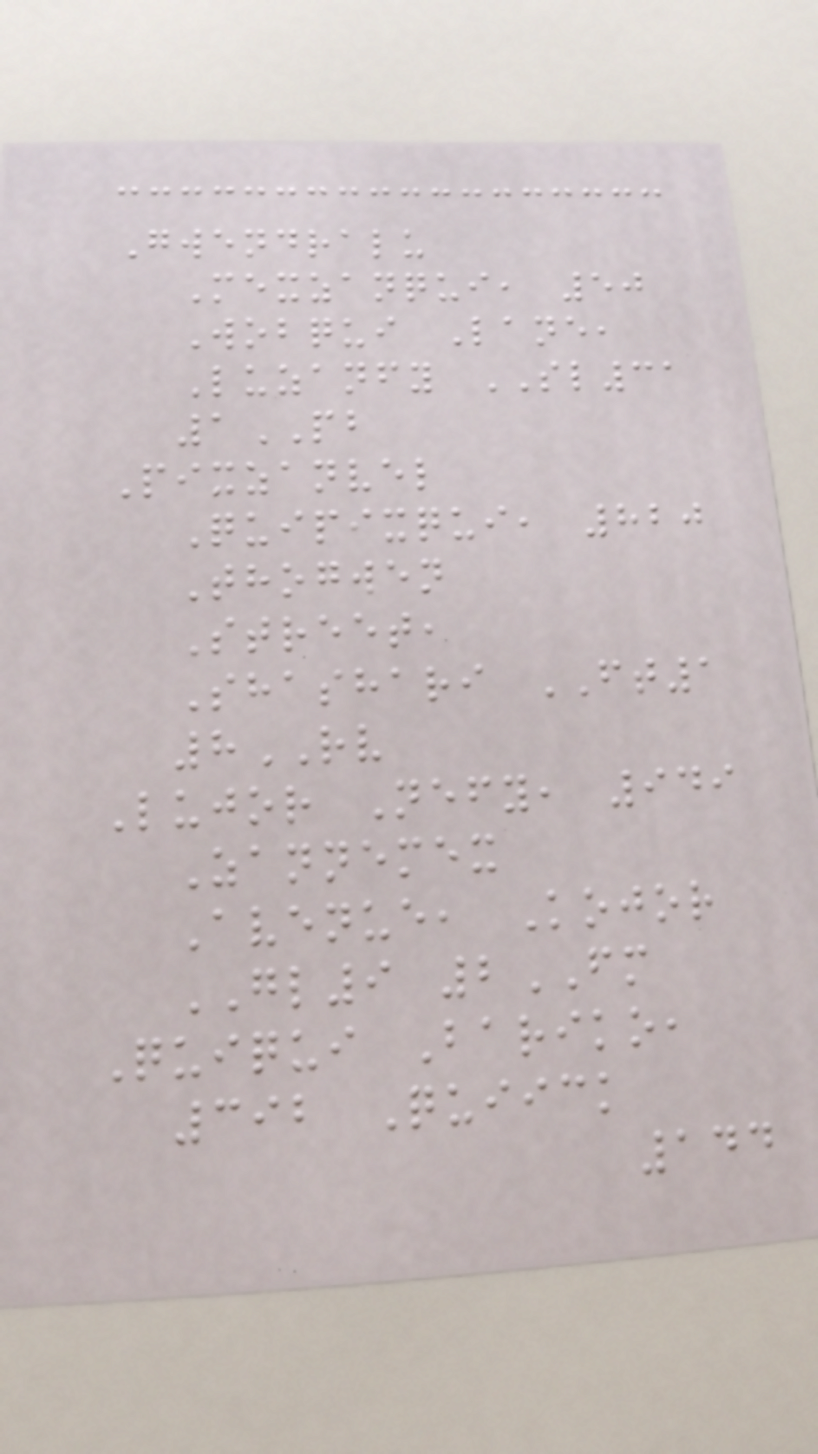Gwendralu
Mexzanqui, 50
Wobqui Lane,
Luzanfy SL31
1PB
Pixzanvel
Quipixqui, 820
Thogwen
Street,
Shashari FT1
8RV
Lujor Nefy, 949
Zannemex
Avenue, Kojor
GL9 2FM
Quiqui Bariko,
392 Quiick
144
